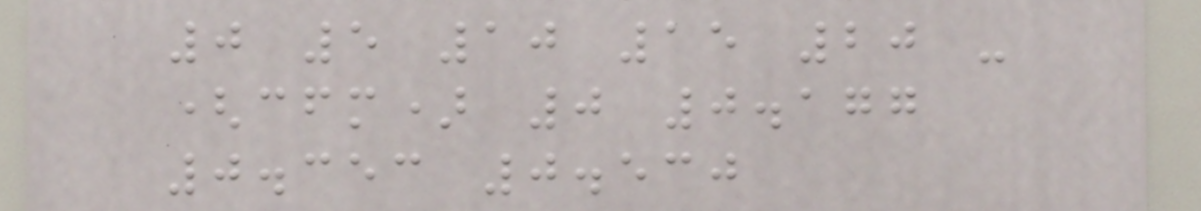0 5 10 15 20 -
(cfm) 0 0.177
0.353 0.530
